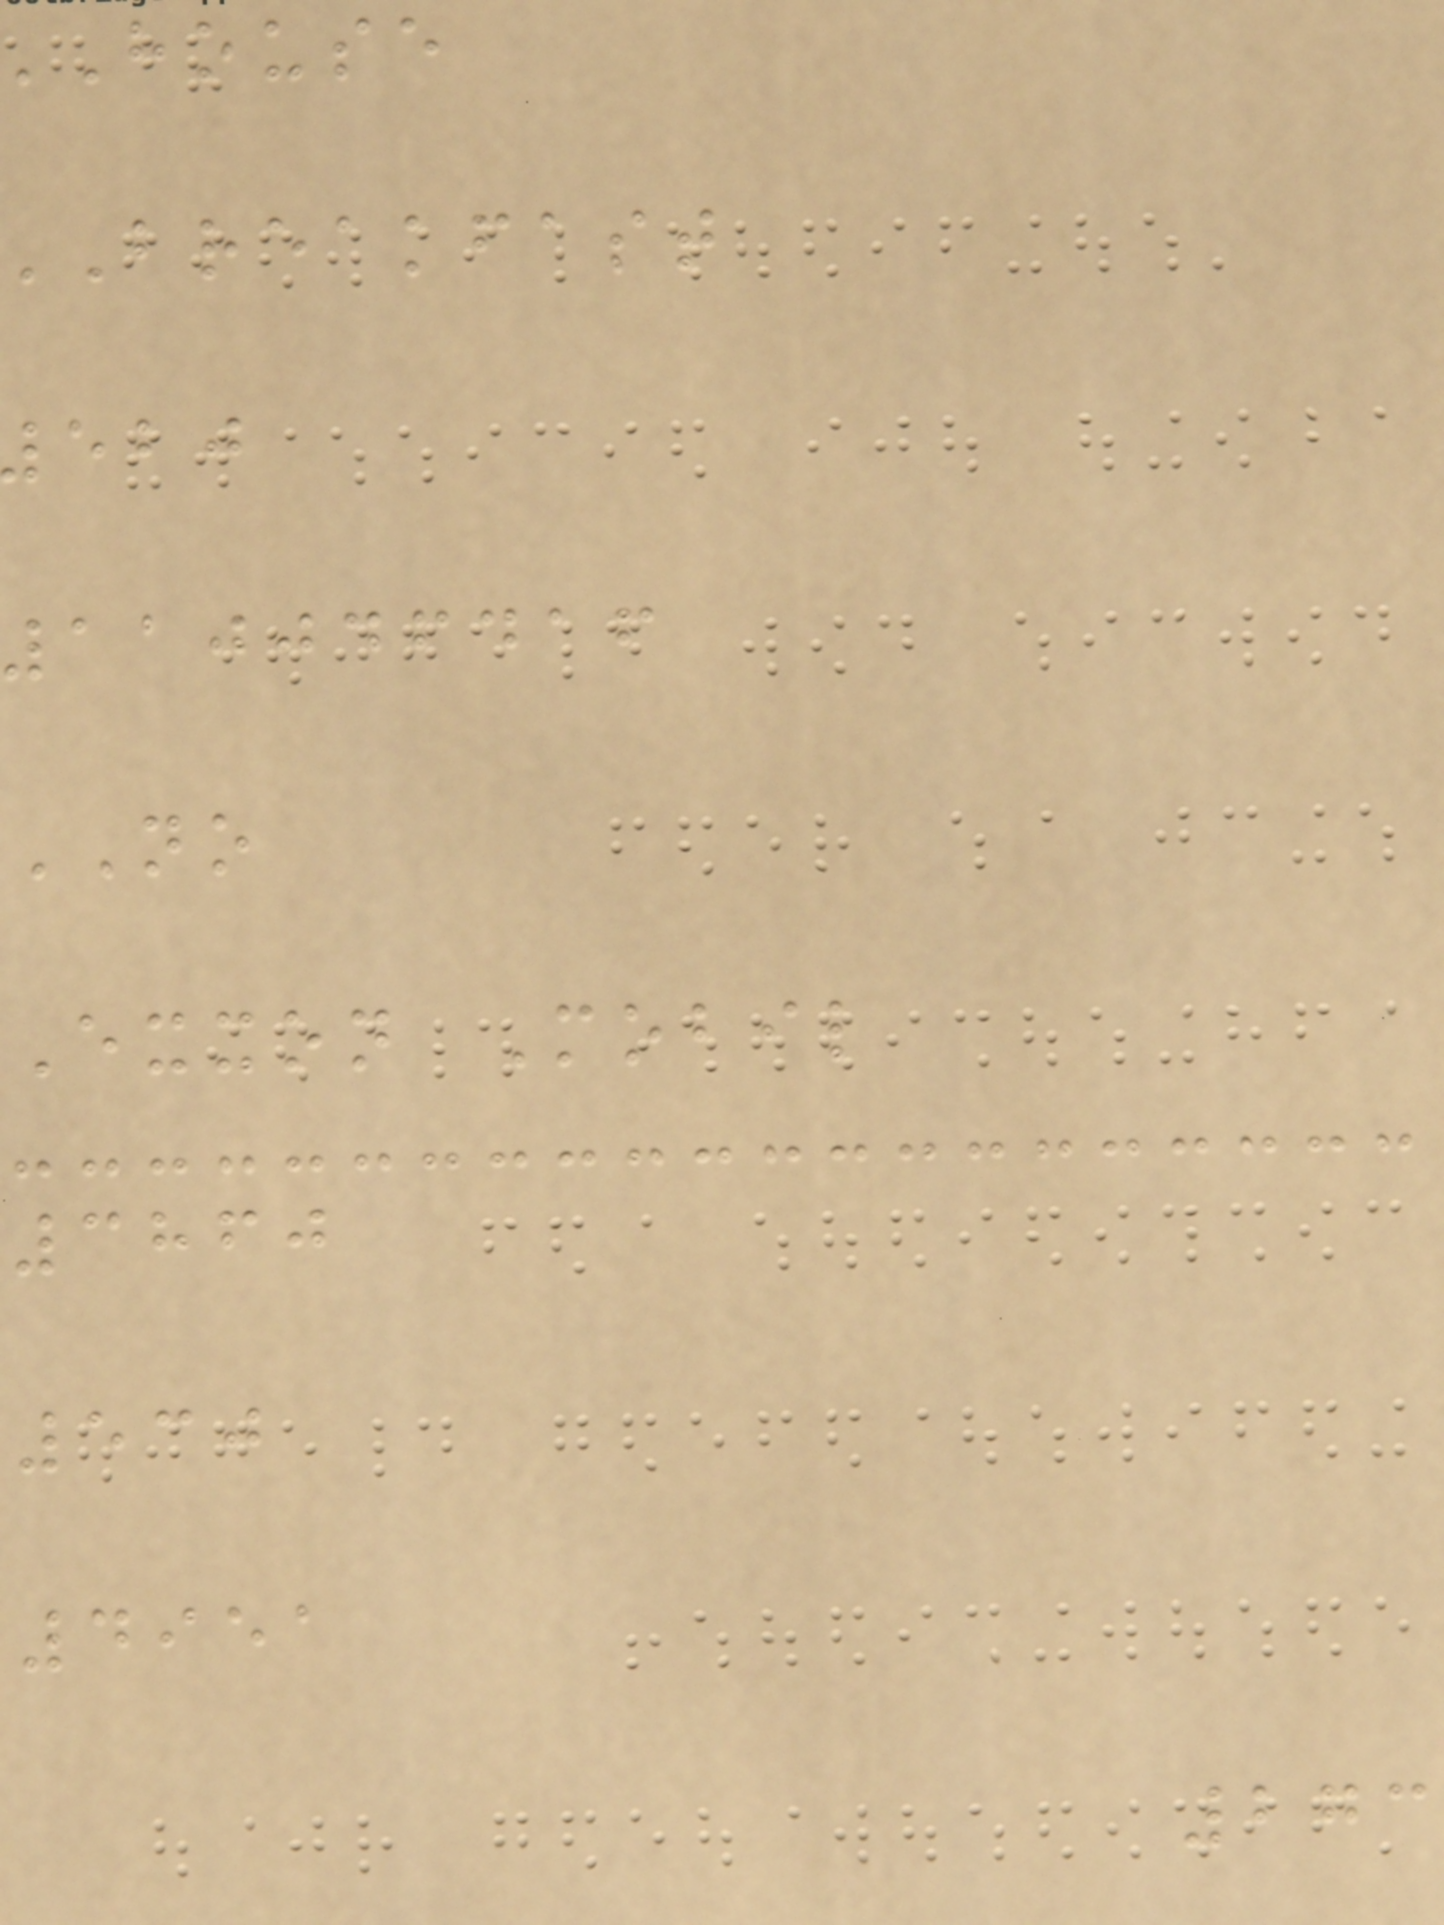house
breakfast
110046416
NO
Exxon Mobil
3860
530
4951
273
